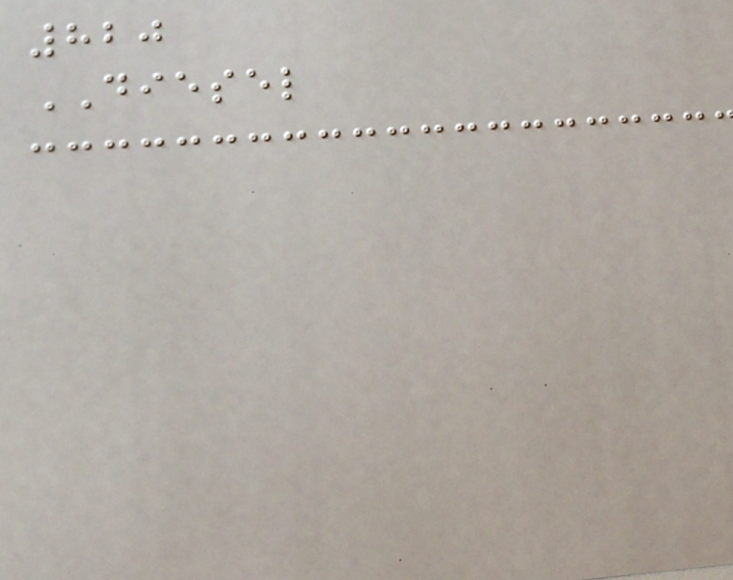820
DIESEL
